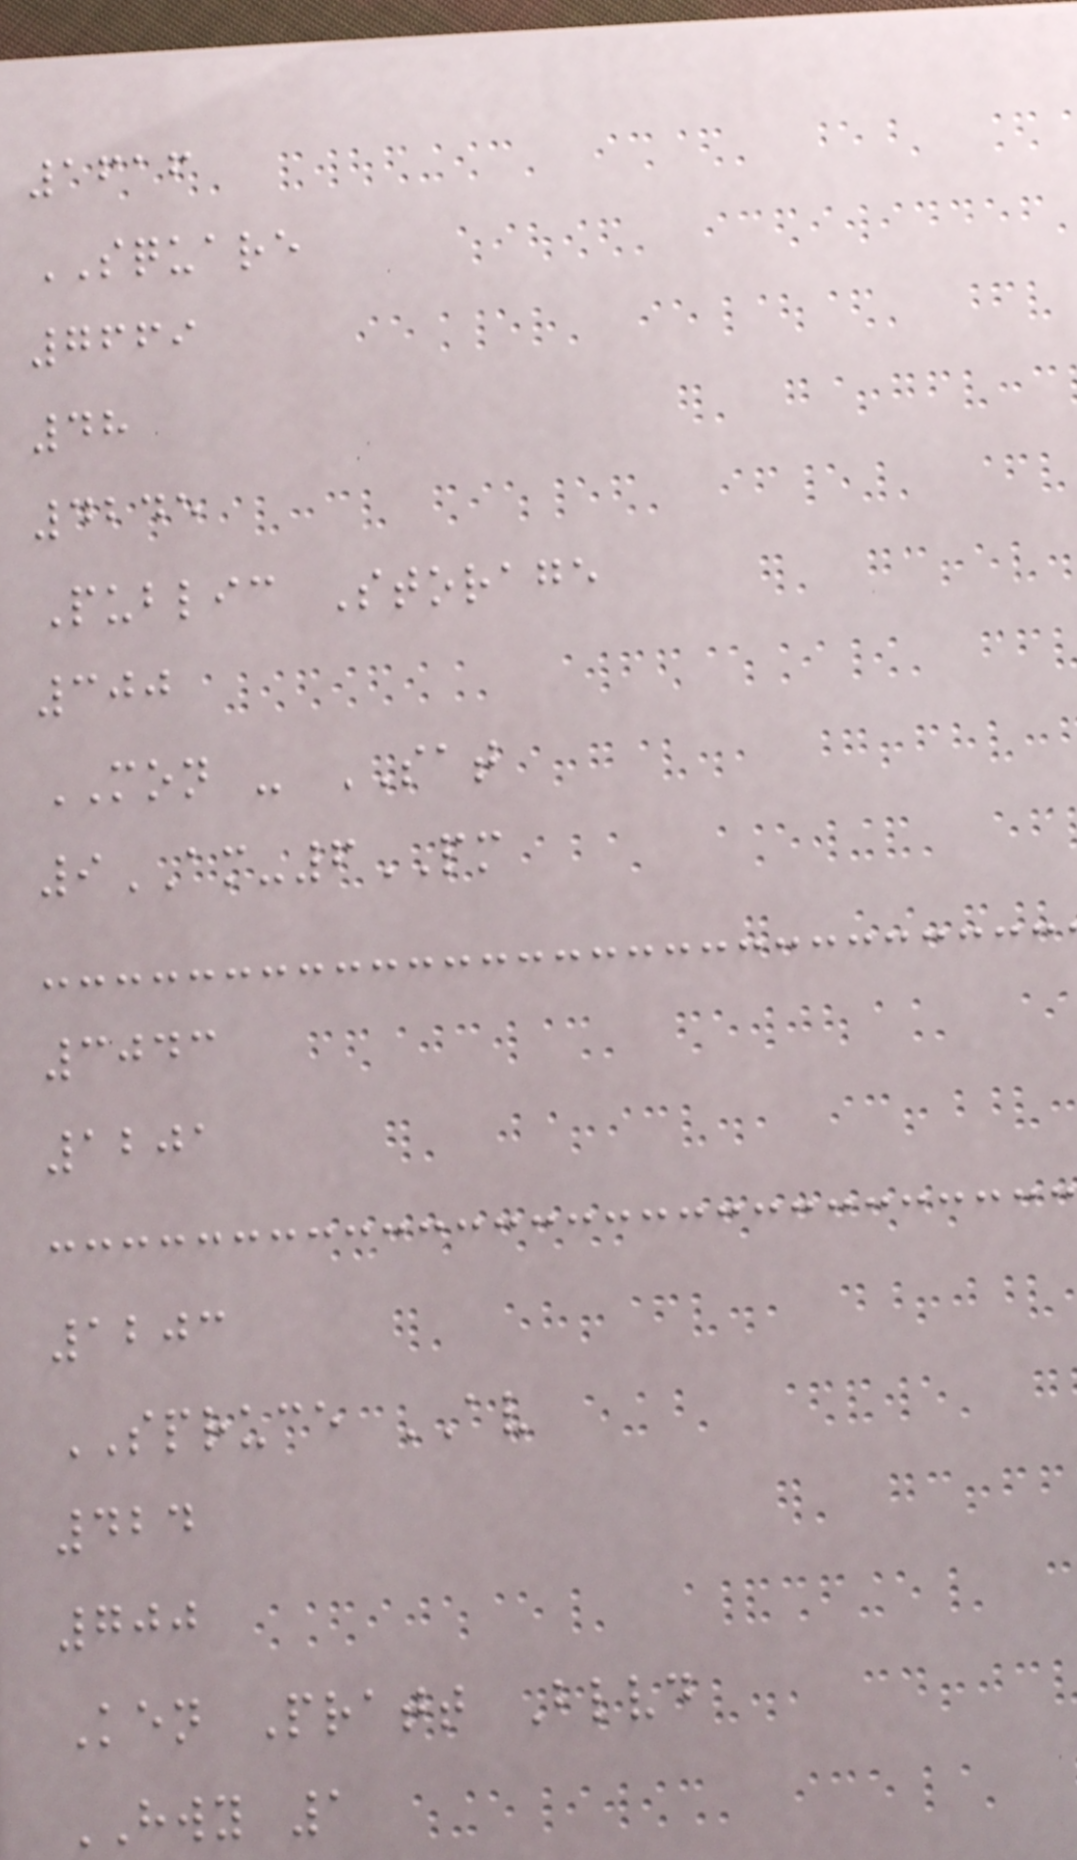1616
SQUARE
7669
48
4245
Public Storage
300
MON - SAT
9AM-6PM
3043
1201
1203
SPRUCE AV
424
700
Ken Pratt Blvd
HWY 1
